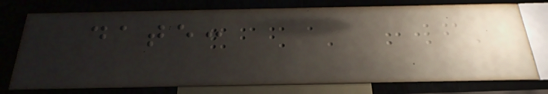date:
